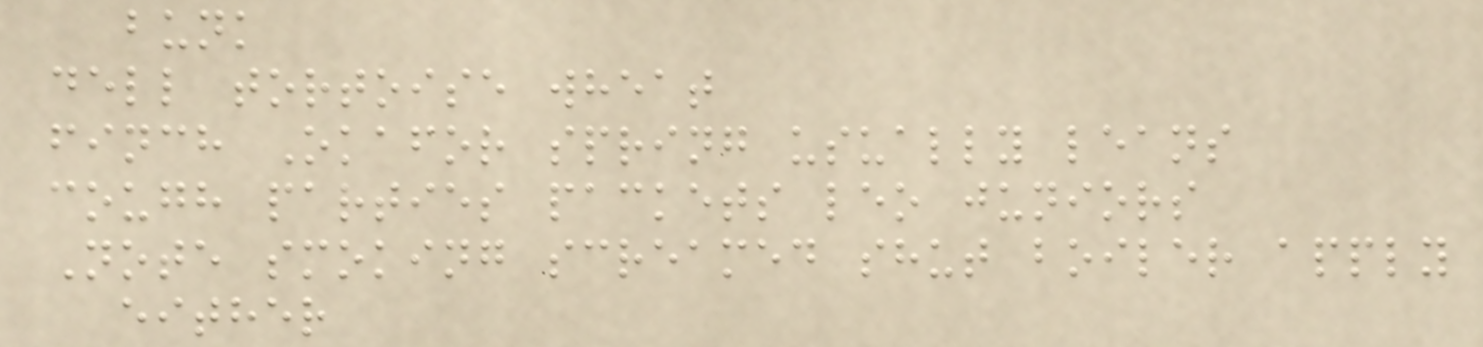bunk
dell tortoise wheat
finch Okafor spring usually leans
cough parties packets leo juniors
Note smoking screamed shut boiler apply
either
